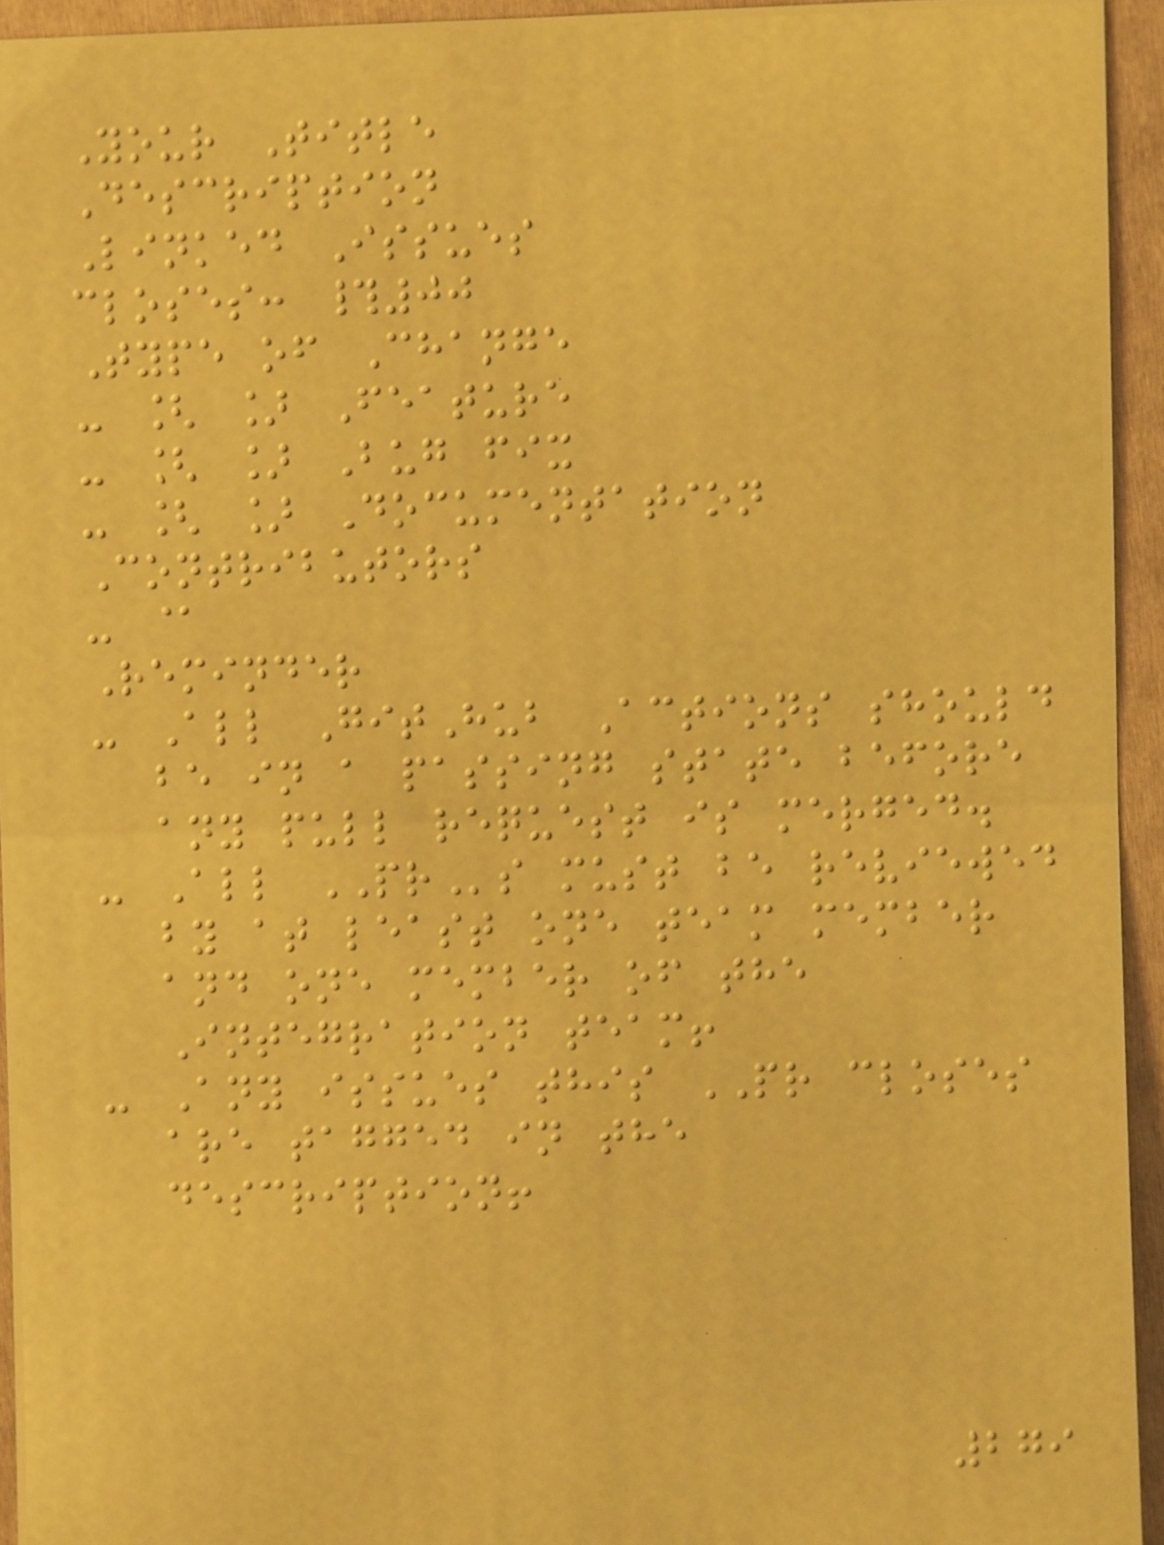Your Title
Description
Linked Issues
closes: #00
Type of Change
- [ ] Feature
- [ ] Bug fix
- [ ] Documentation
Contributors
- @
Reminder
- All GitHub Actions should
be in a passing state before
any pull request is merged.
- All PRs must be reviewed
by at least one team member
and one member of the
Integration team!
- Any issues this PR closes
are tagged in the
description!
279
